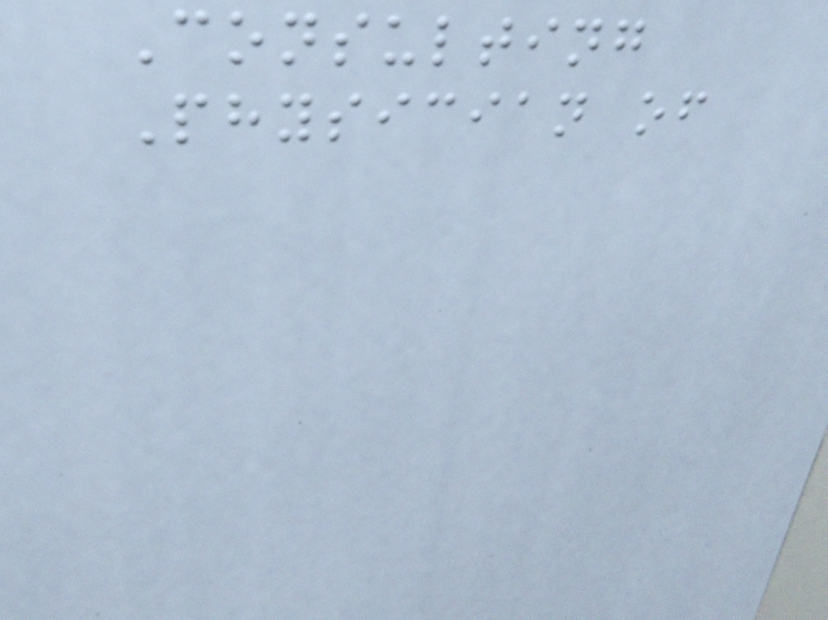Consulting
Physician of
